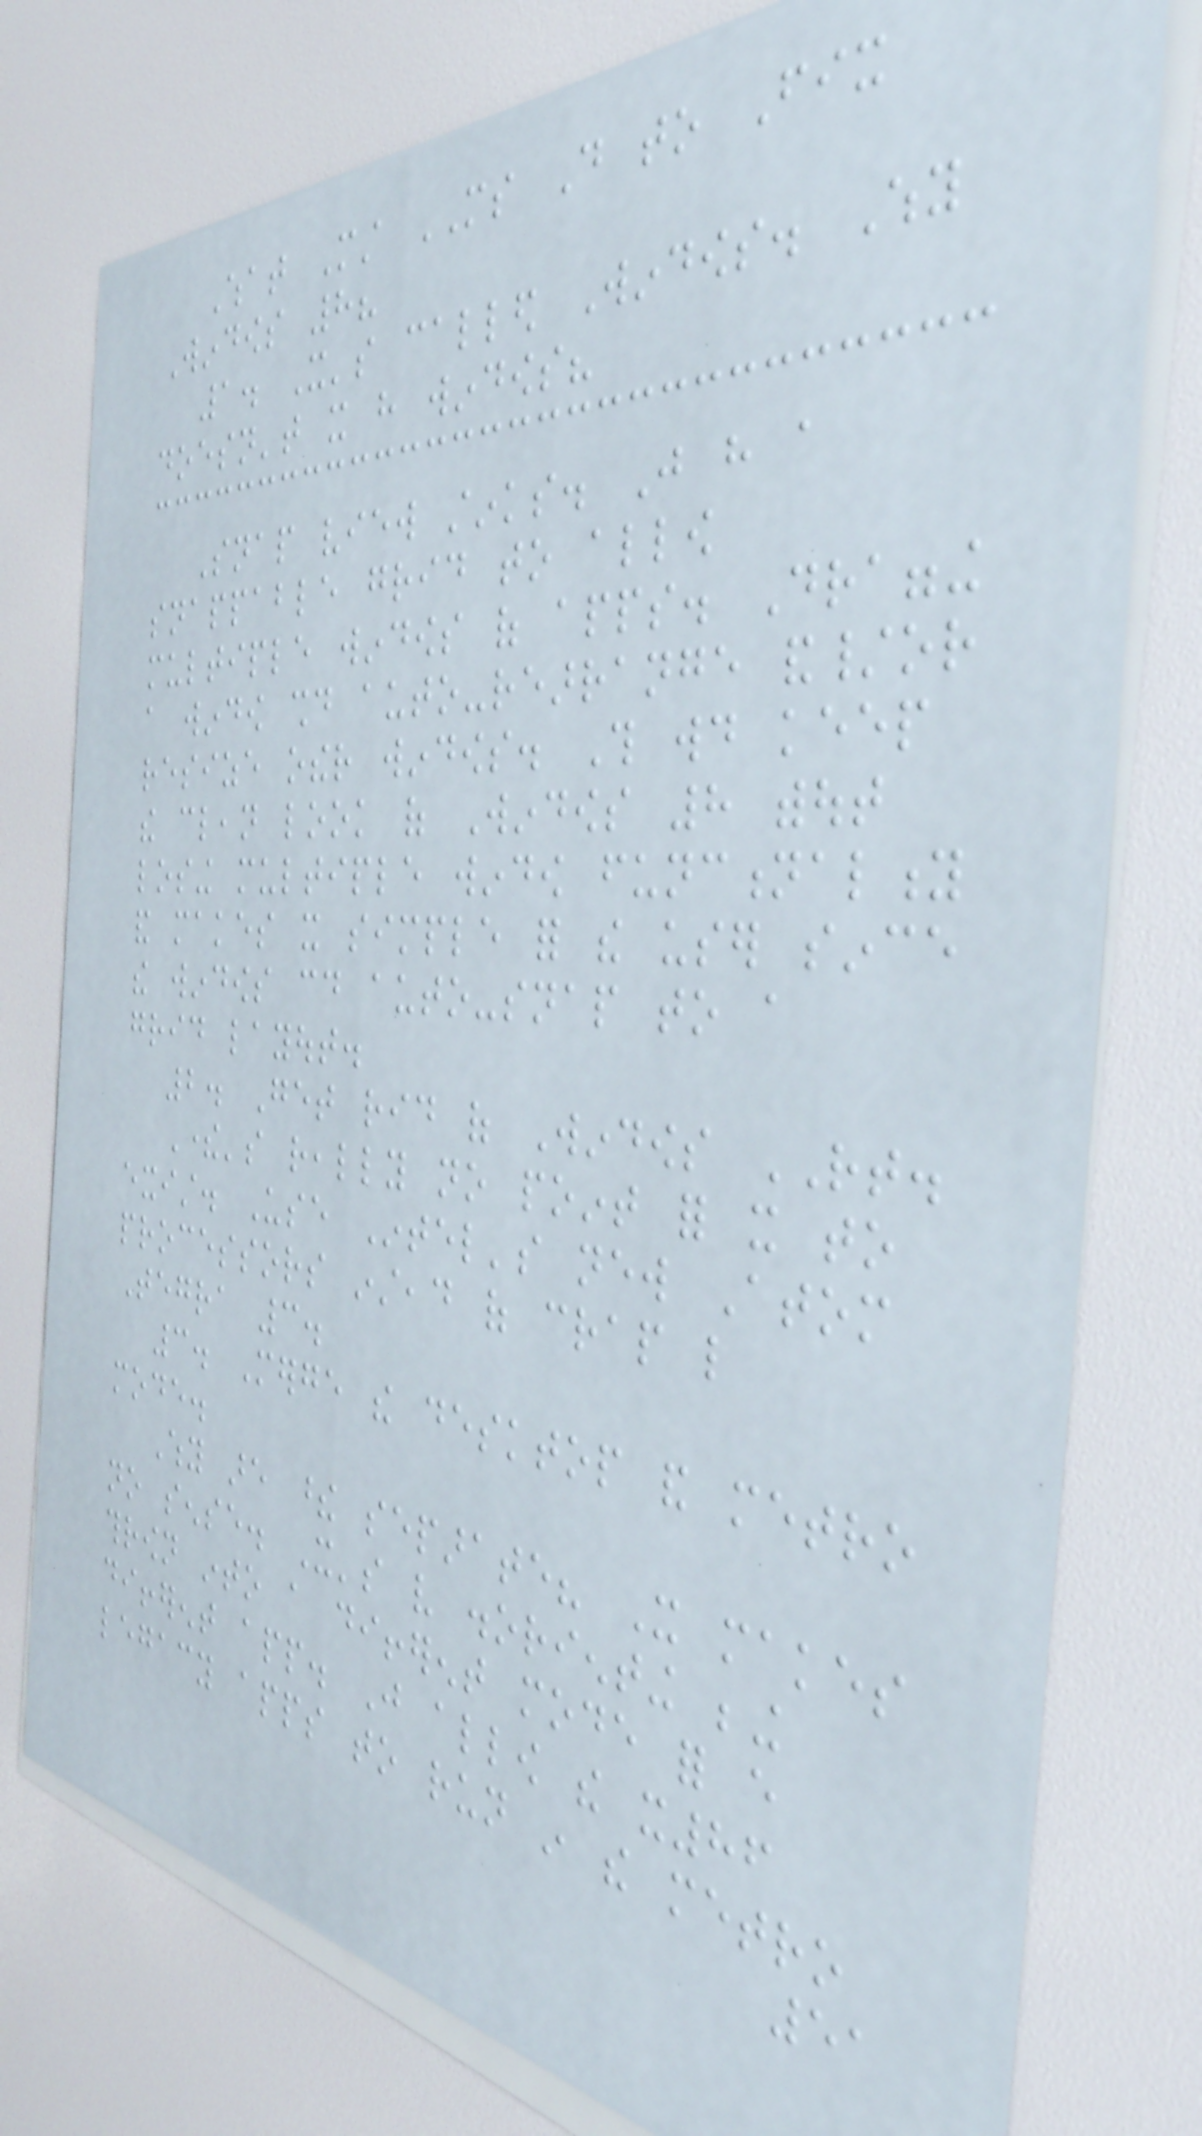What Must MS Do to Fix
Windows 8?
1. It's called Windows. Why
doesn't it have windows?
Snap view stinks. Just have a
snappable grid to allow
multiple windows of apps. Dragging
a window should auto-rearrange and/or
resize other windows. This would keep
the clean look of Windows 8 without
losing multiple window functionality
and makes it simple for the user since
the windows could auto-snap to a
grid layout.
2. Get rid of Windows RT.
There's really no point for it to
exist. Use Intel's new Atom
processors instead of crap like
Tegra 3.
3. Merge the desktop and metro
mode.
Why are these separate? It makes
no sense. It's very disorienting being
thrown into a different mode for every
different app. Just allow the x86
legacy apps to run in the metro
51
